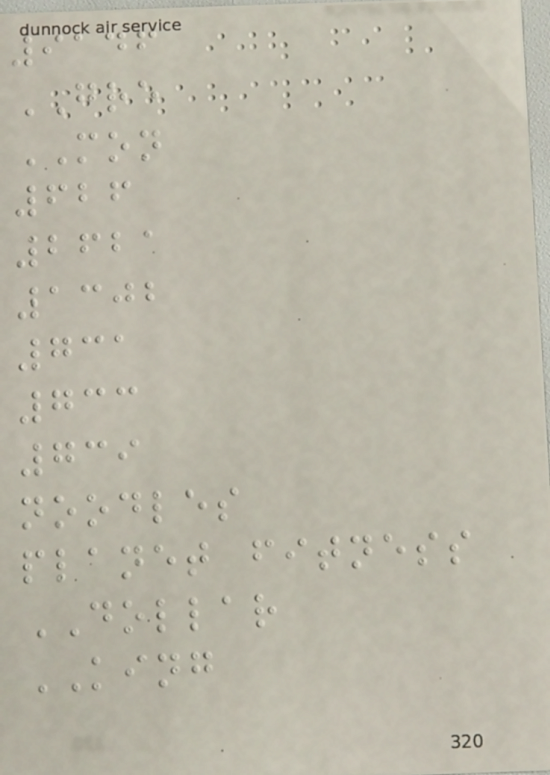9146
GRE
MON
626
2621
1302
731
733
739
noodles
planet fitness
DOLLAR
KING
